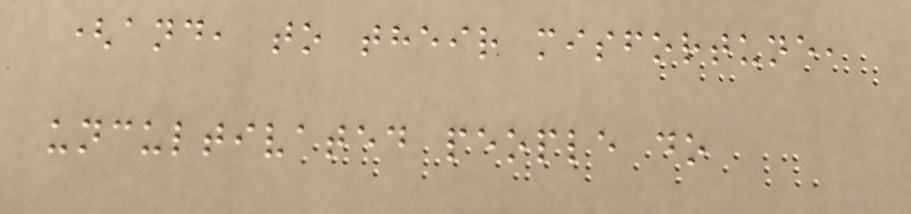(and, to their misfortune,
uncultivated people do
